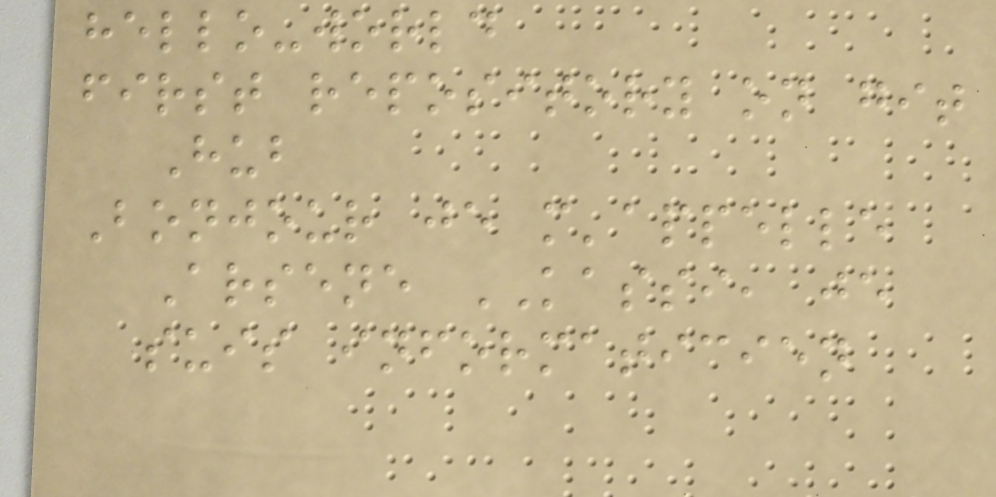hello-world
first repository on git
Hub
Bonjour je m'appelle
Arsene KASSI, je
suis informaticien
